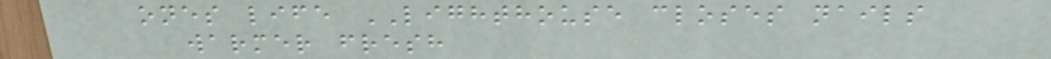ones life LIGHTHOUSE closes nails
warmer fresh
